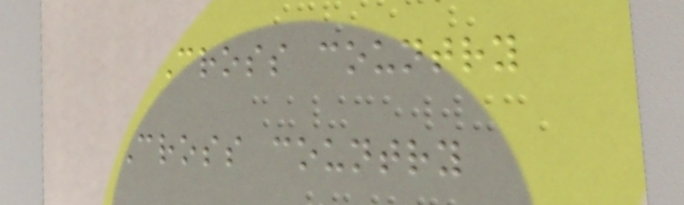Cross country
Cross country
